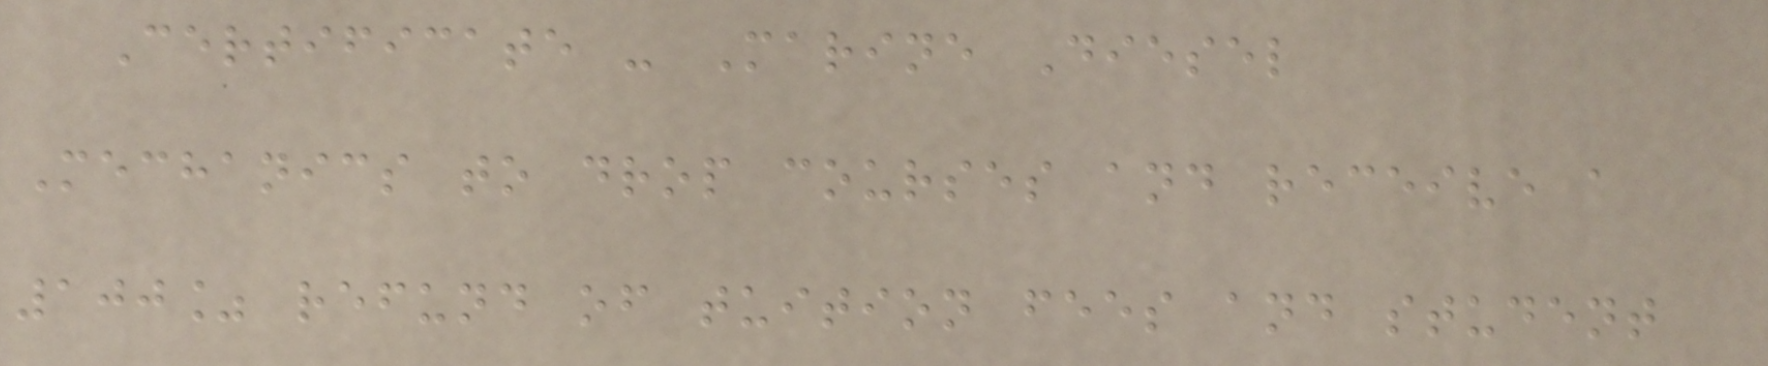Certificate - Marine Diesel
Mechanics to drop courses and receive a
100% refund of tuition fees and student
